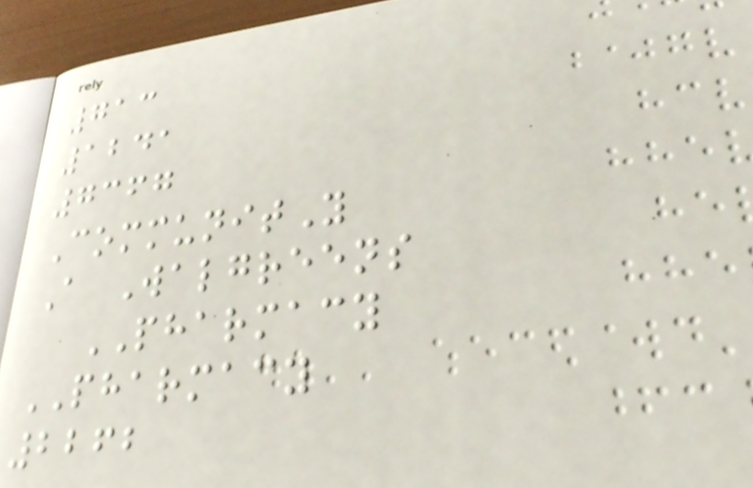713
1241
7367
CommunitY
A Walgreens
PHARMACY
PHARMACY
2262
